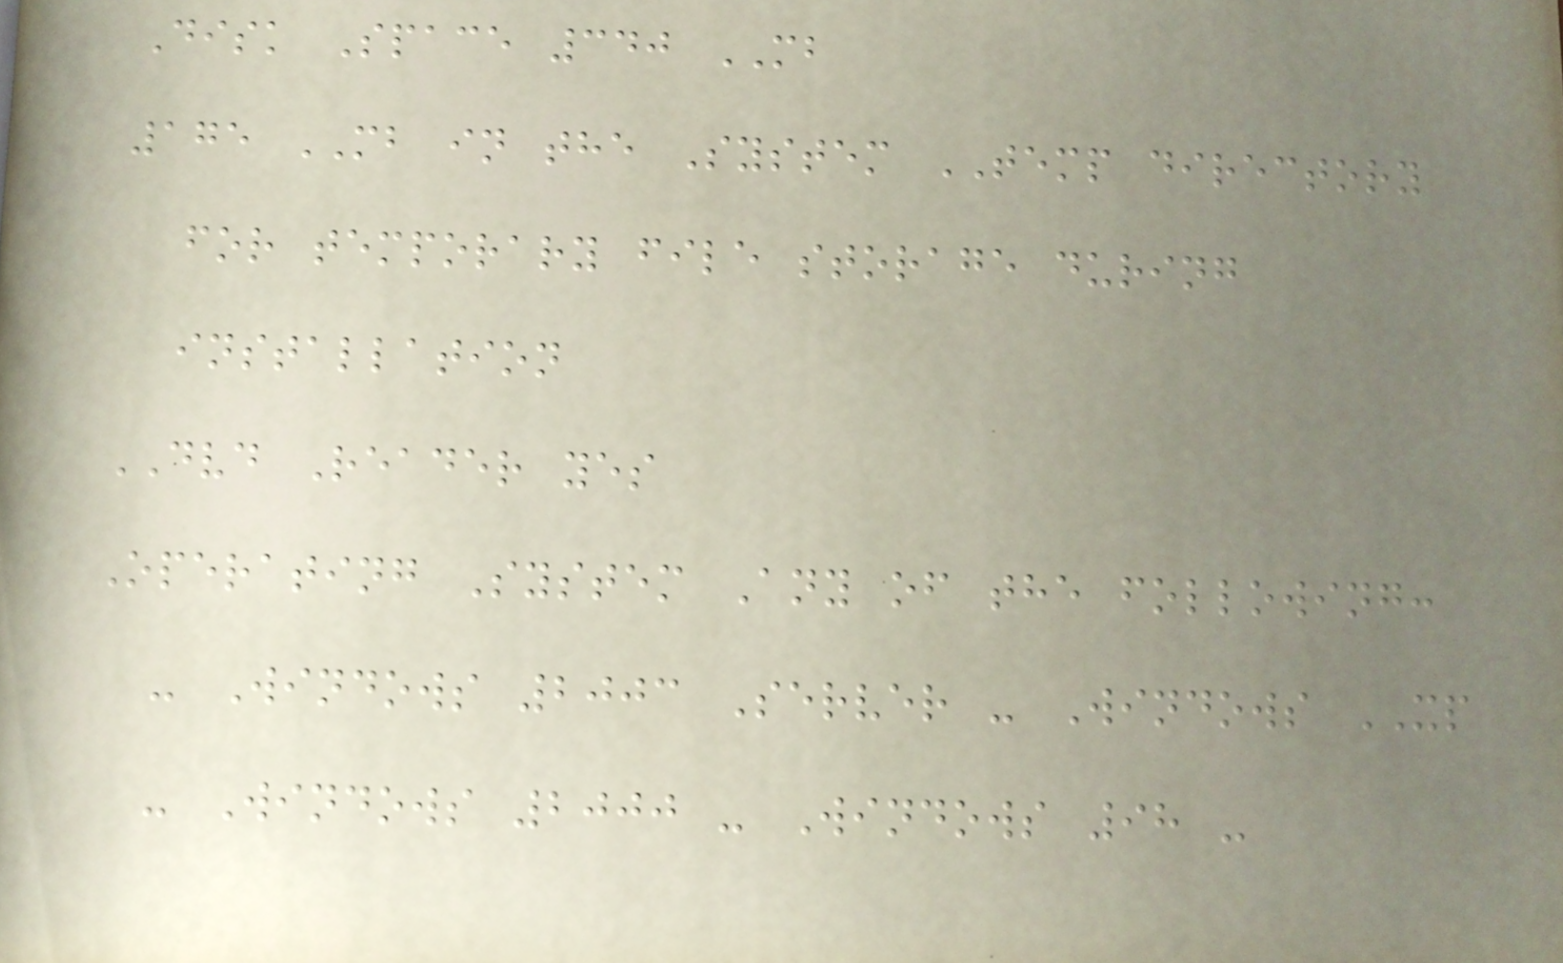Disk Space 340 MB
175 MB in the System TEMP directory
for temporary file storage during
installation
DVD Reader yes
Operating System Any of the following:
- Windows 2003 Server - Windows XP
- Windows 2000 - Windows 98 -
